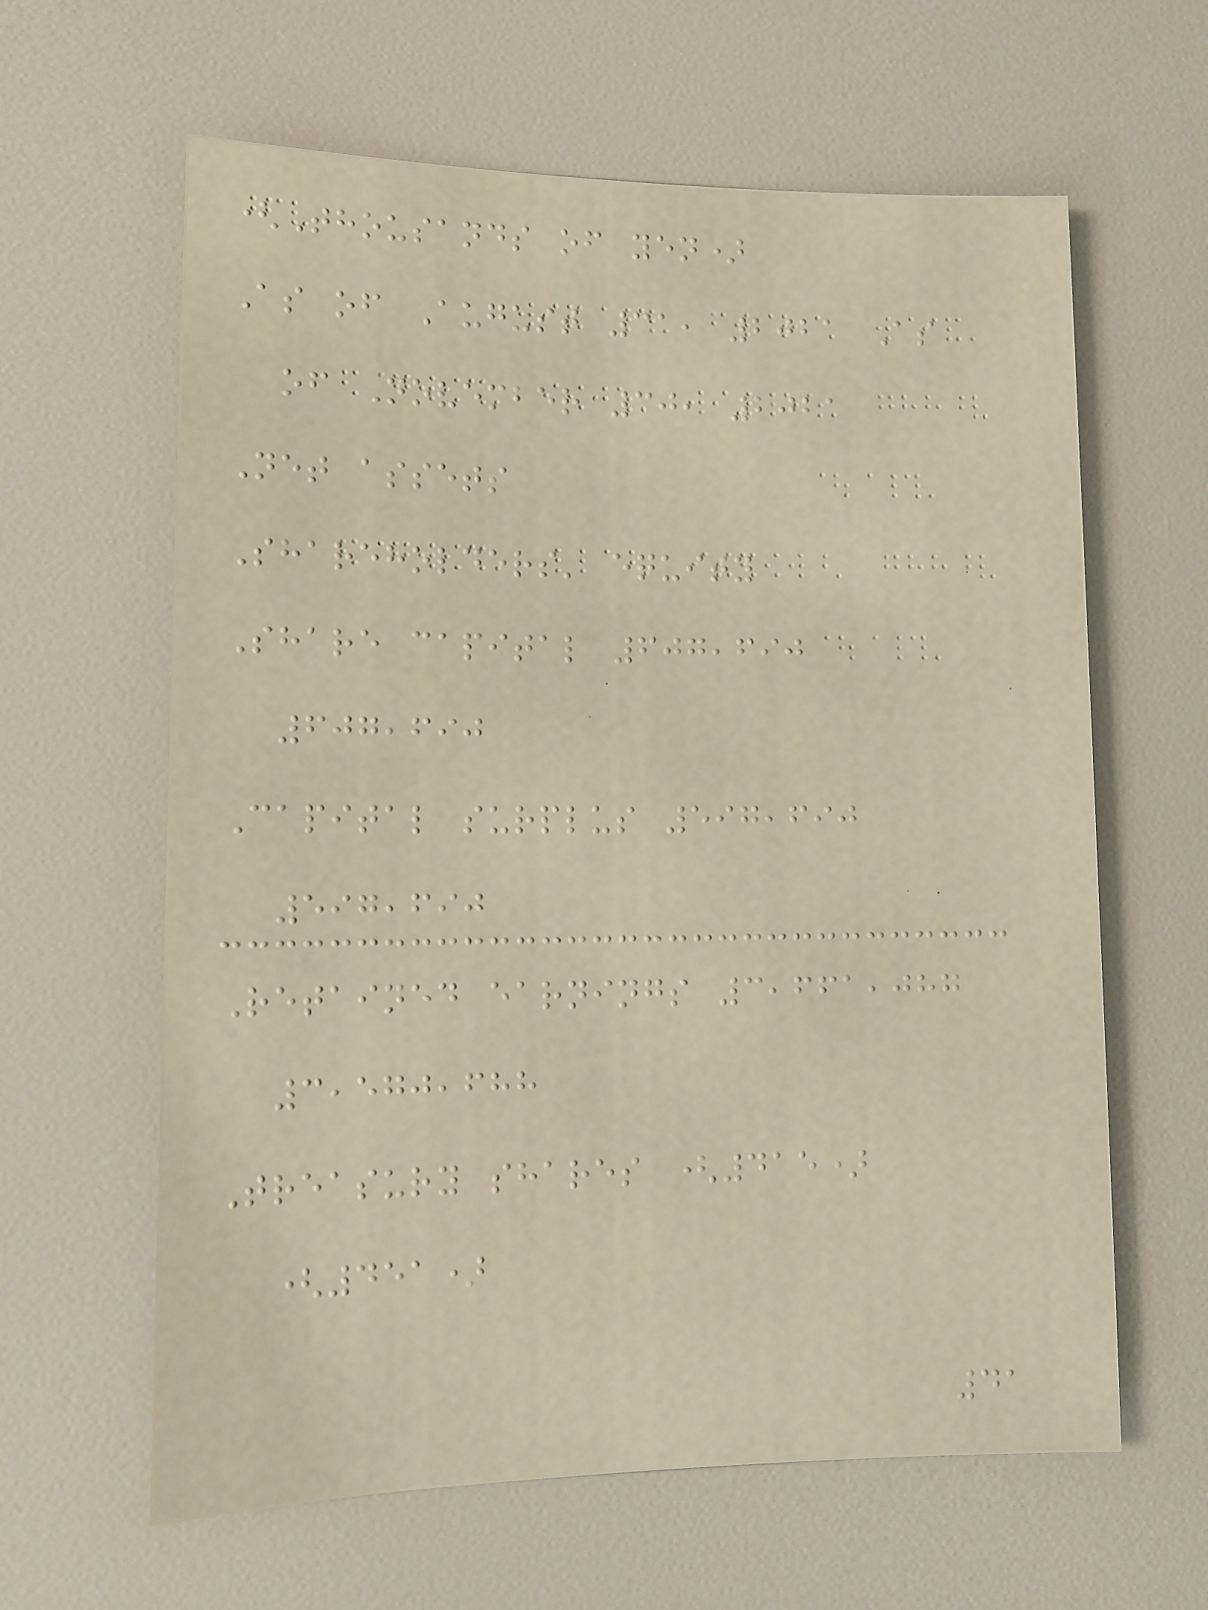(Thousands of yen)
As of August 31, 2021 As
of November 30, 2021
Net assets
Shareholders' equity
Share capital 607,690
607,690
Capital surplus 597,690
597,690
Retained earnings 3,661,087
3,570,688
Treasury shares (415)
(451)
41
